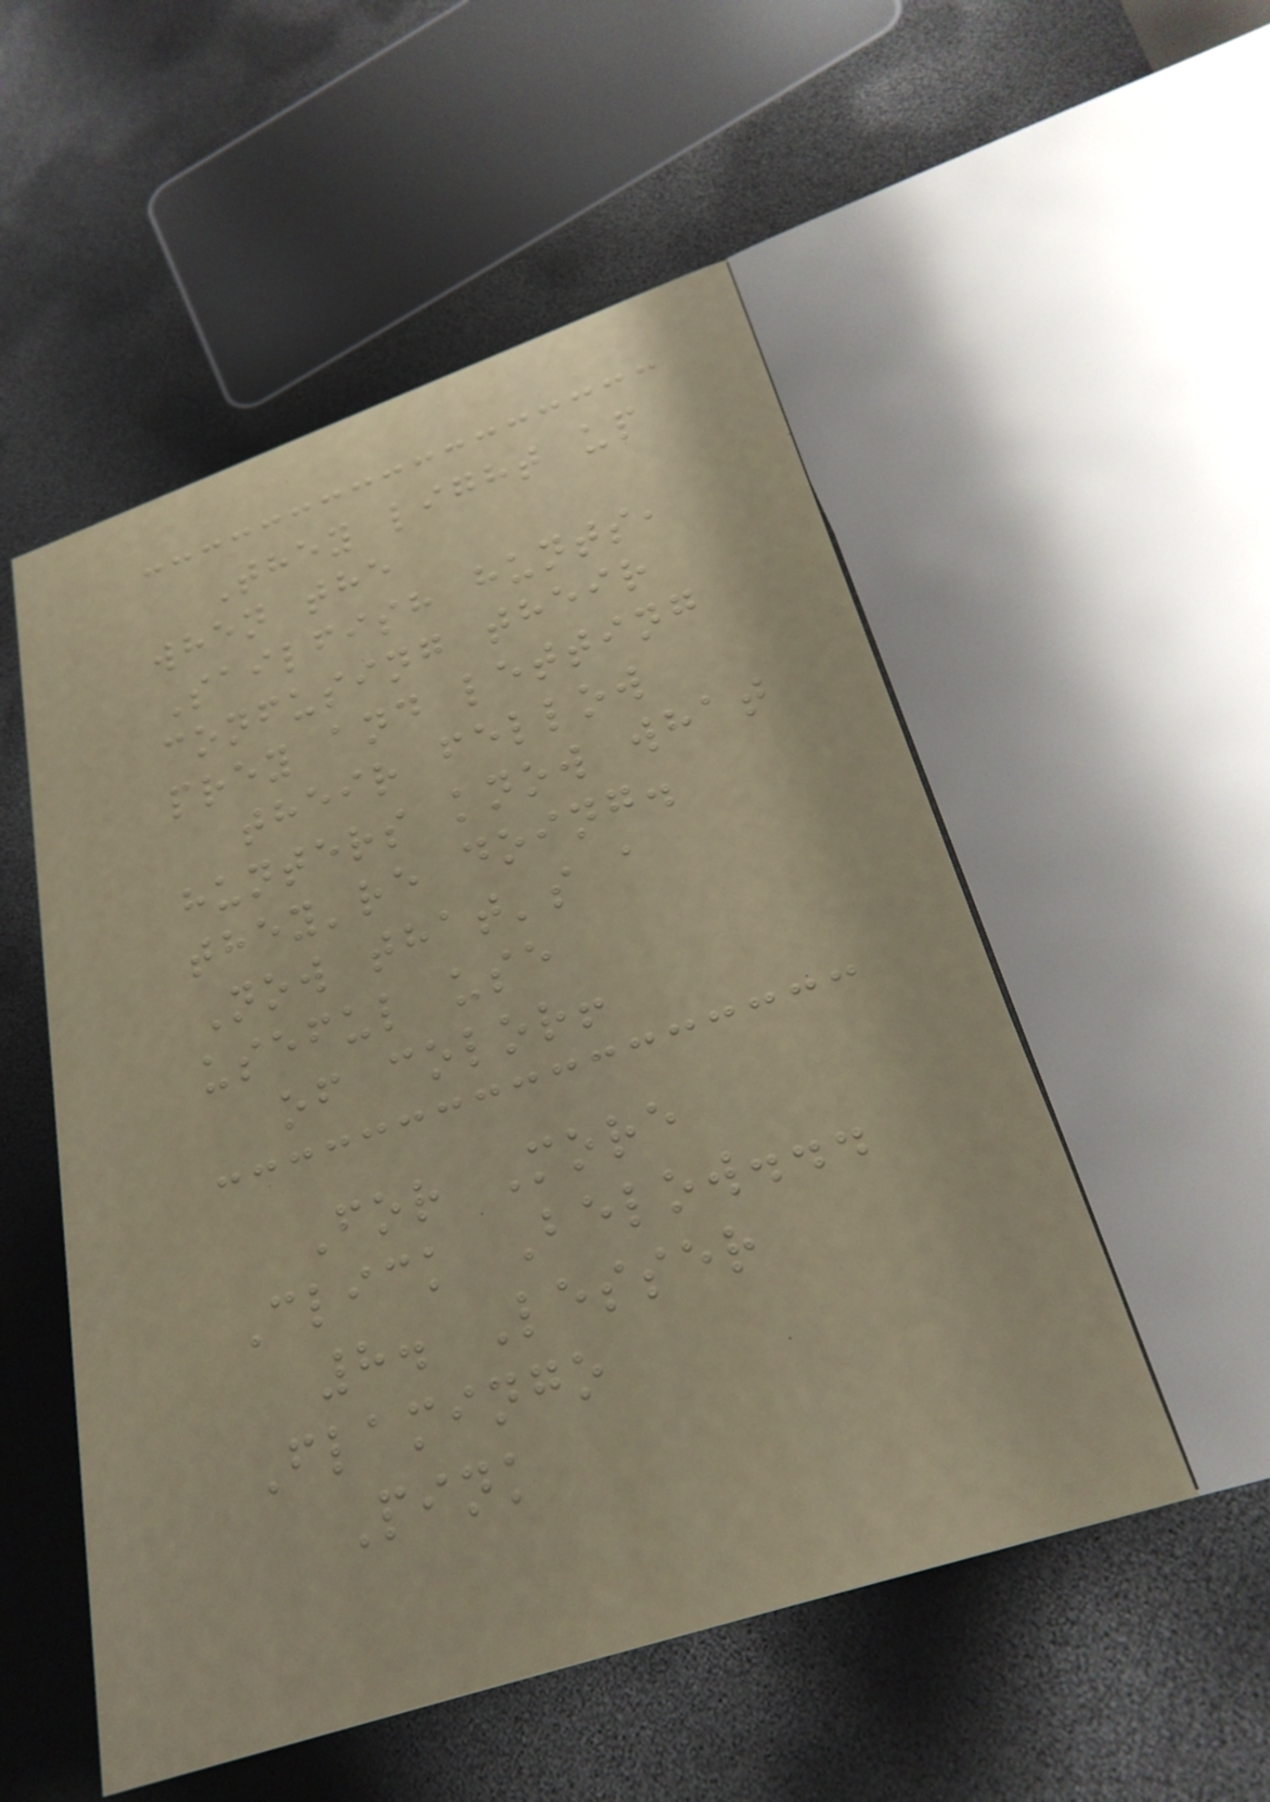They light up
when the
Sailfish hunts,
confusing their
prey and letting
their fellow
hunters know what
they're doing.
Now that's a
useful use
of color!
For More
Click Below...
8. Lesser
Flamingo
Pink
